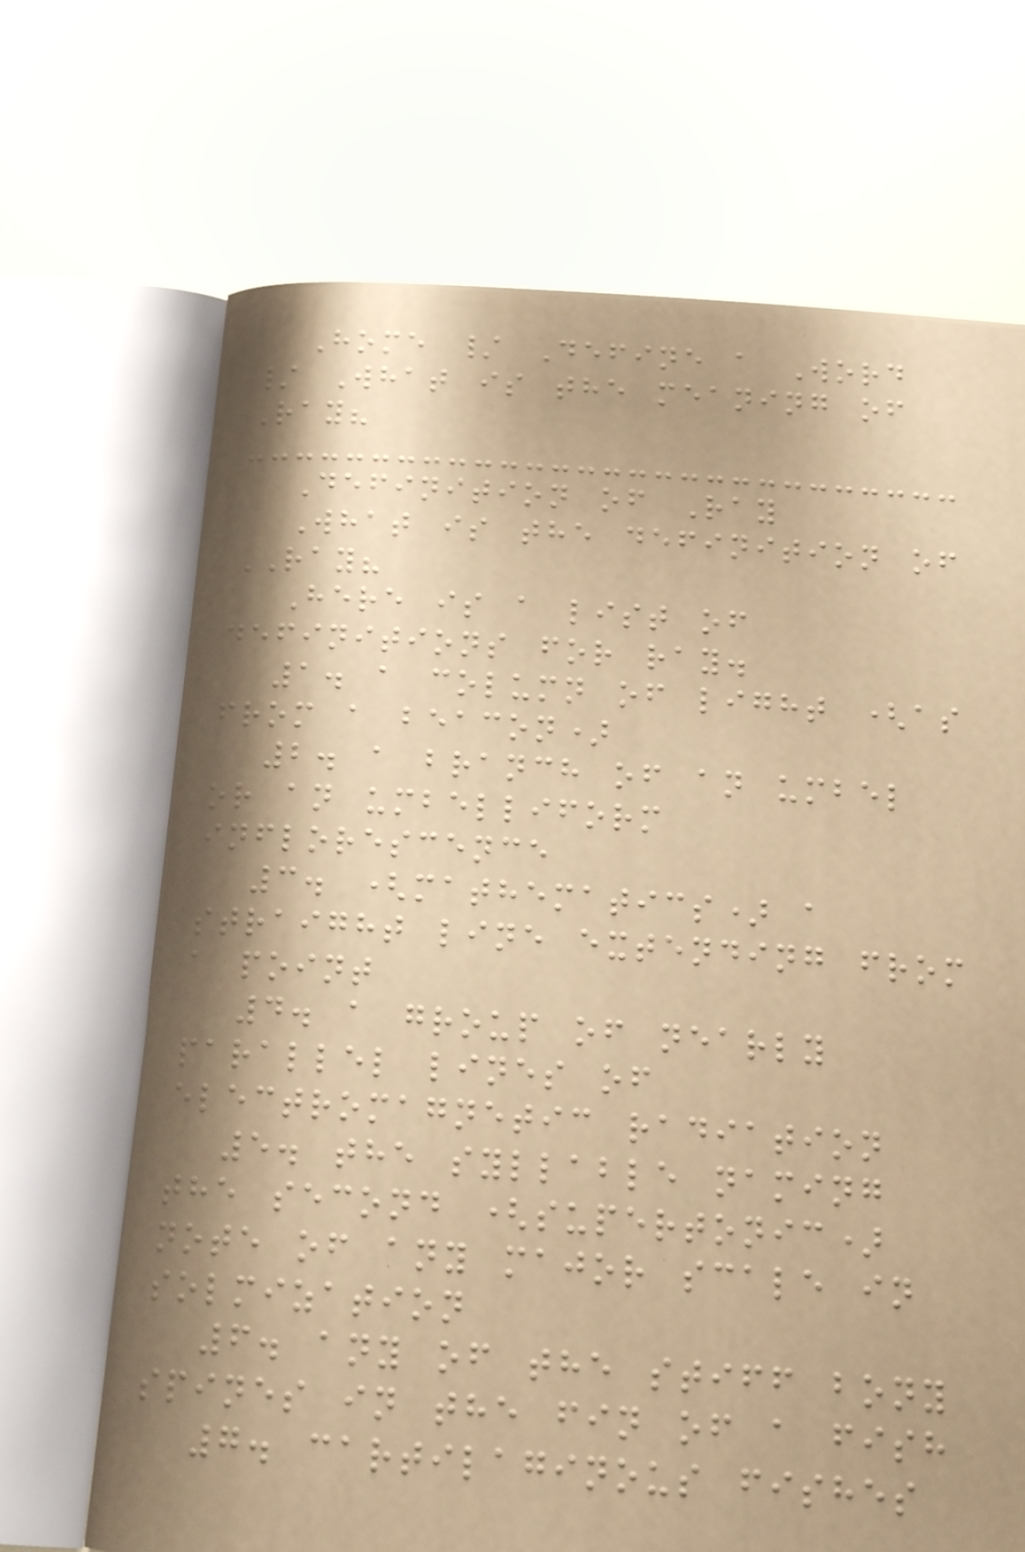Home / Define a Word
/ What is the meaning of
Ray?
Definition of Ray
What is the definition of
RAY?
Here is a list of
definitions for ray.
1. a column of light (as
from a beacon)
2. a branch of an umbel
or an umbelliform
inflorescence
3. (mathematics) a
straight line extending from
a point
4. a group of nearly
parallel lines of
electromagnetic radiation
5. the syllable naming
the second (supertonic)
note of any major scale in
solmization
6. any of the stiff bony
spines in the fin of a fish
7. cartilaginous fishes
